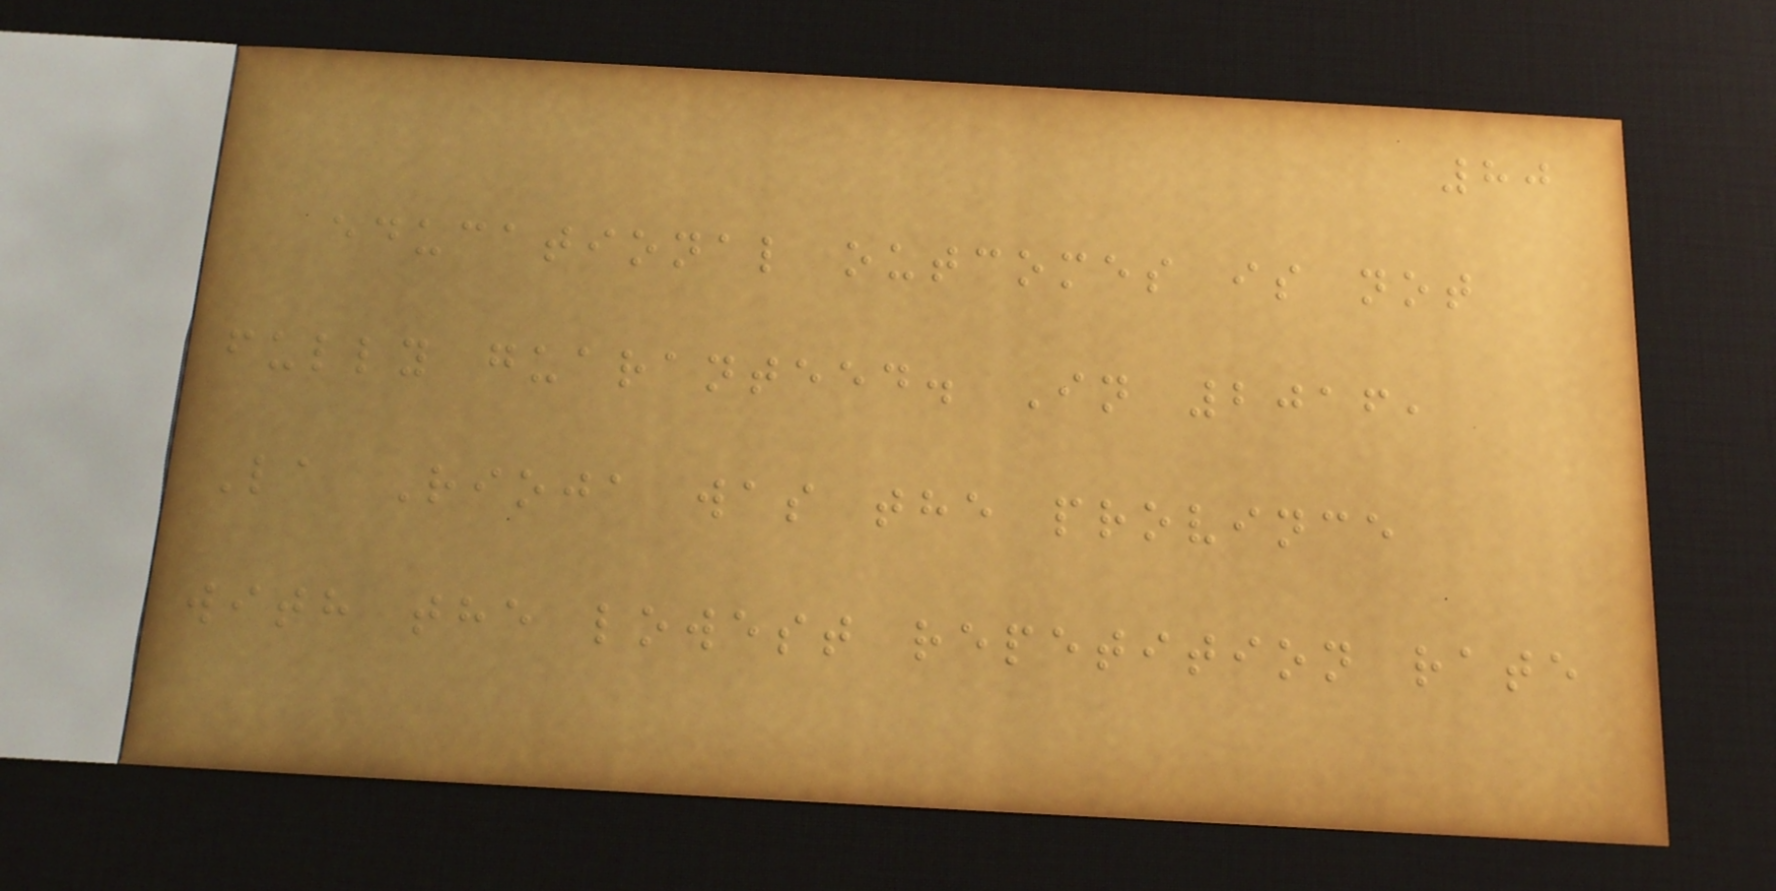80
educational outcomes is not
fully guaranteed. In 2016,
La Rioja was the province
with the lowest repetition rate
